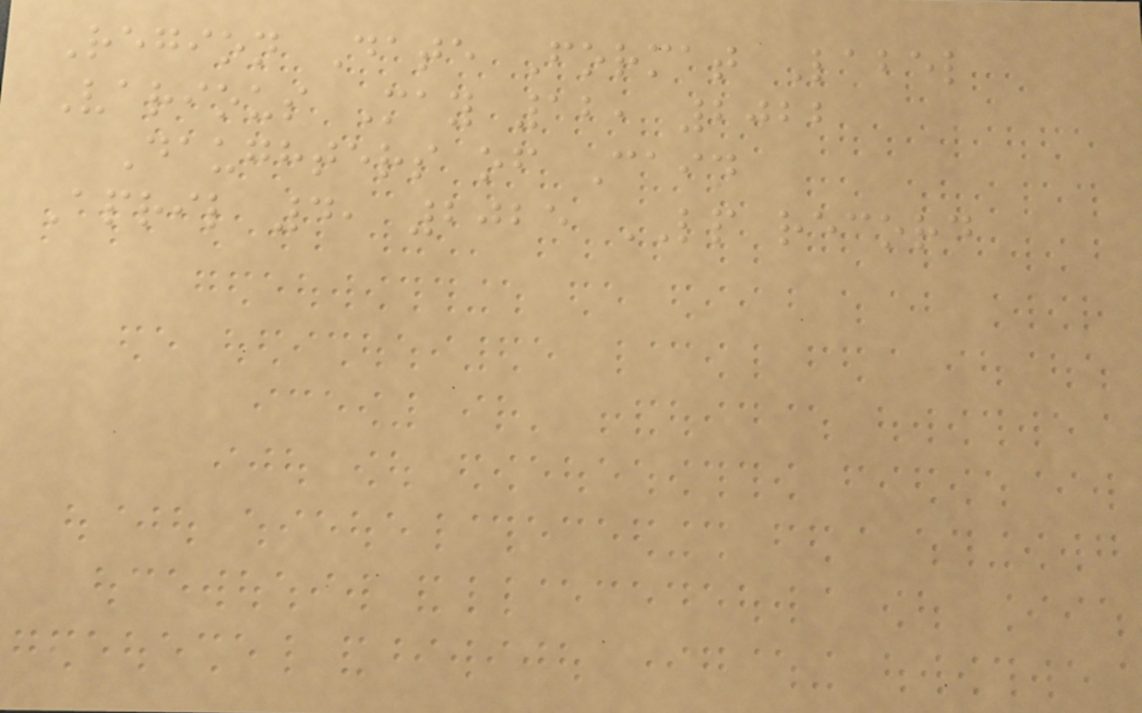Region Date Format Label
Various May 12, 2022
Daughters of Cain
April 4, 2025 LP record
